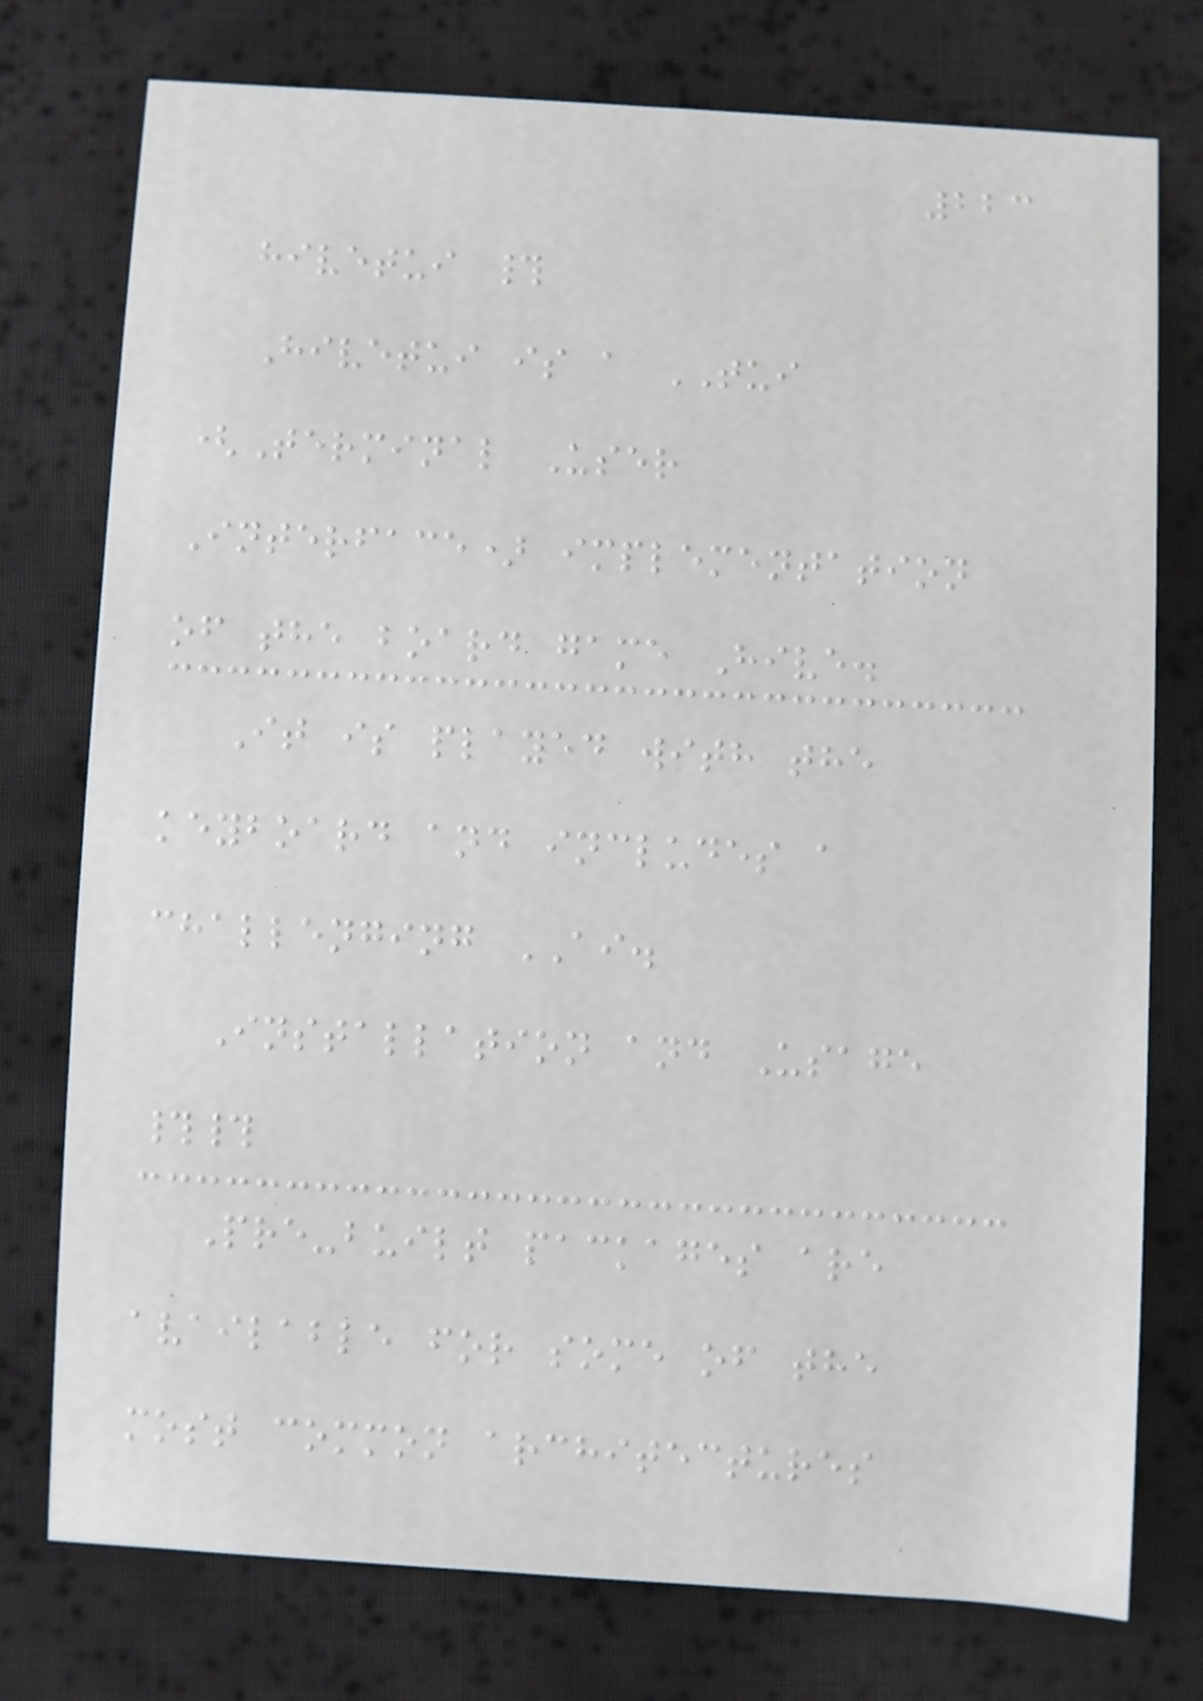223
hivetui #
Hivetui is a TUI
(Terminal User
Interface) implementation
of the board game Hive.
It is played with the
keyboard and includes a
challenging AI.
Installation and Usage
##
Pre-built packages are
available for some of the
most common architectures
